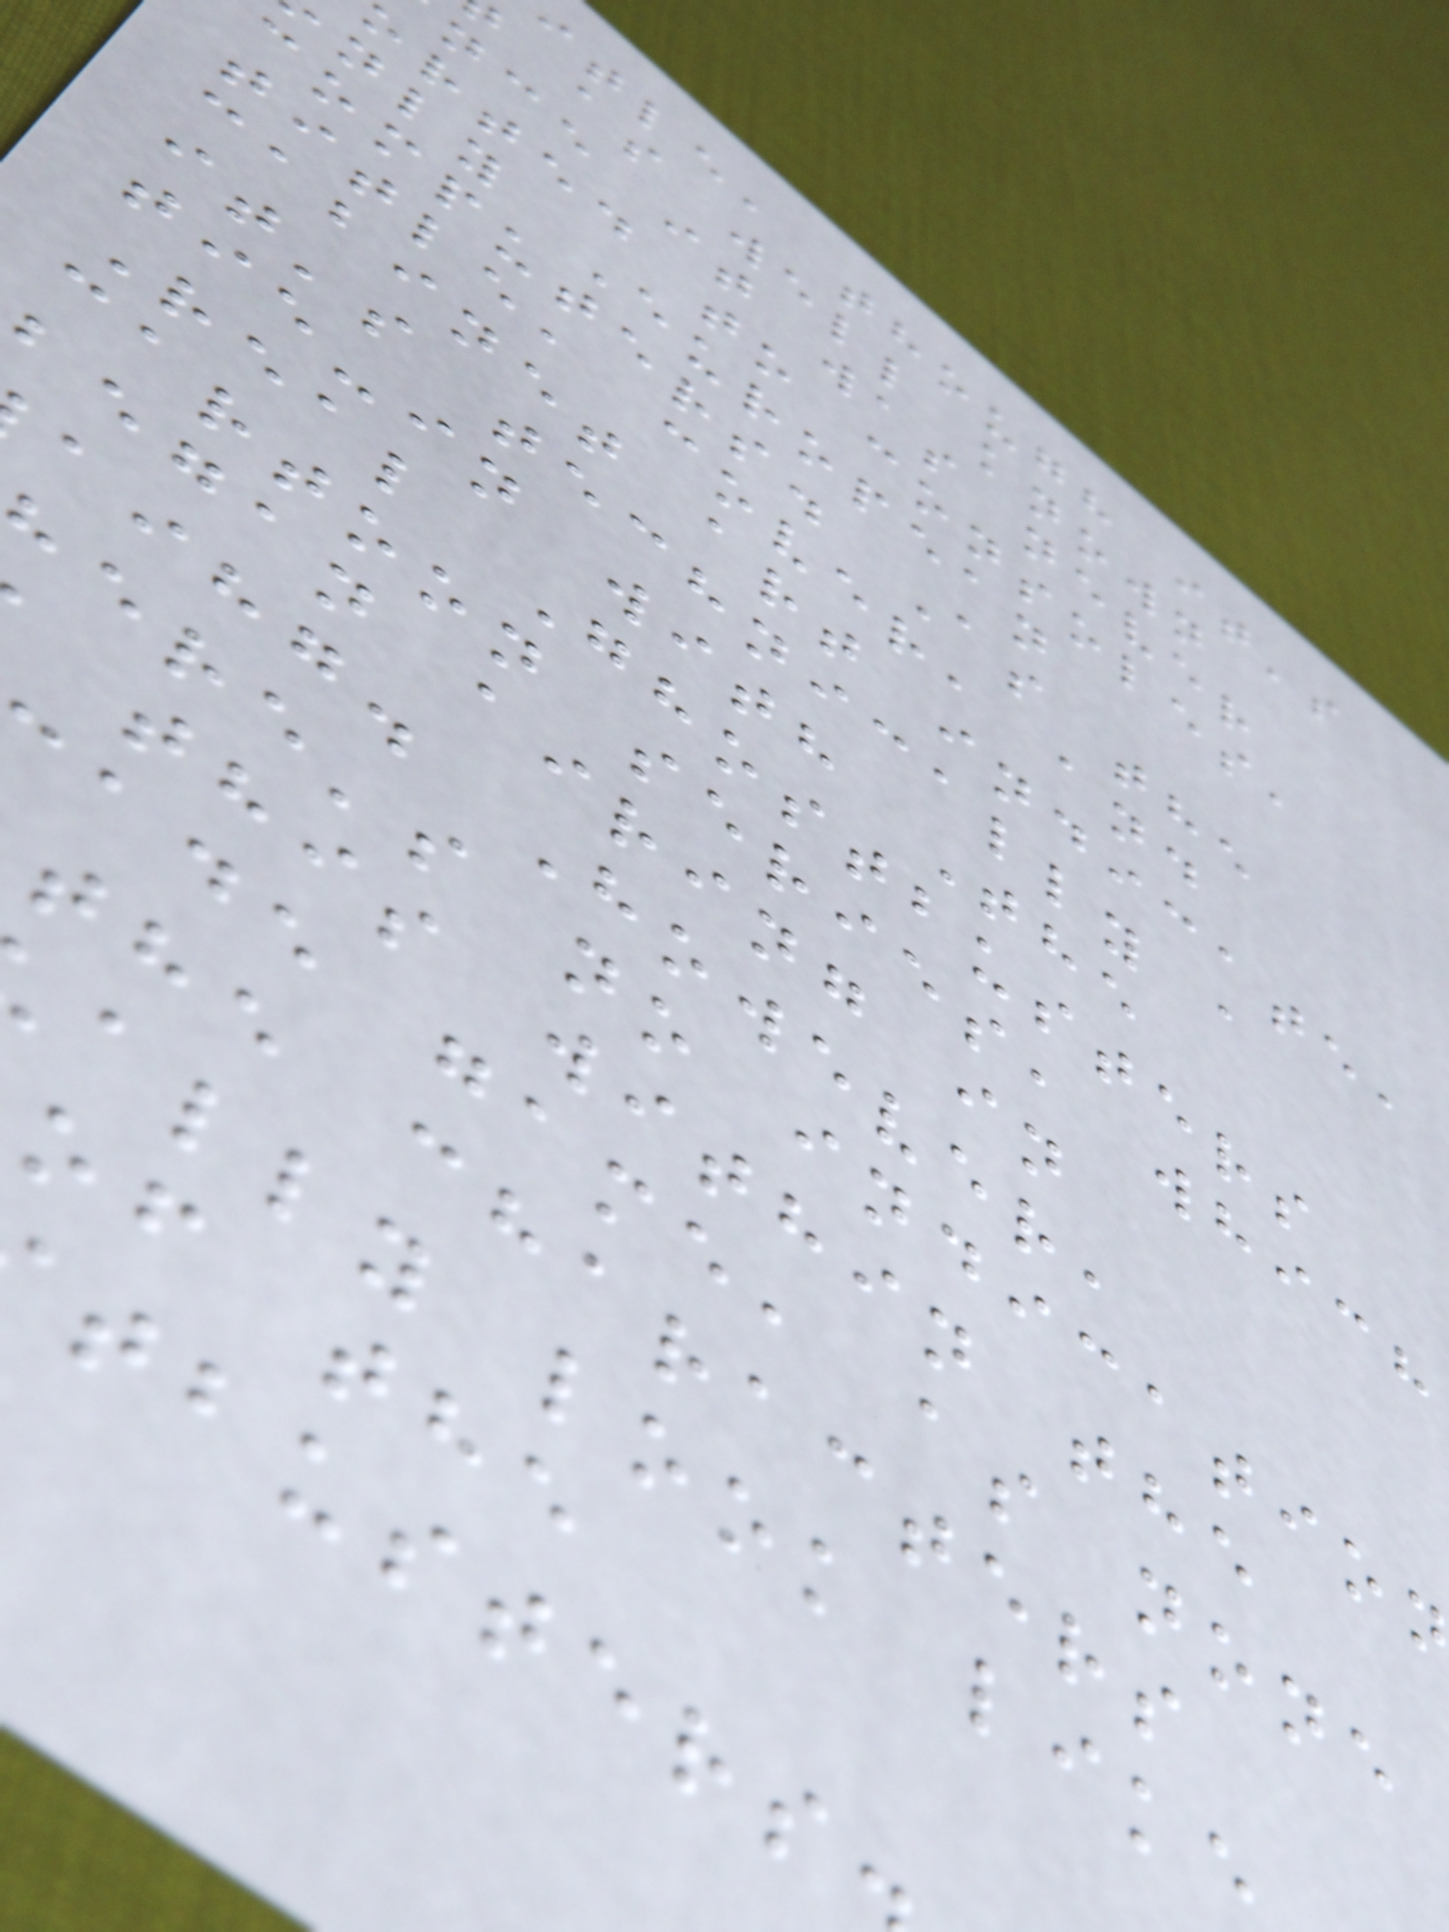itle, though it's
as well known
nce it was never
orted to consoles,
nly European
computers. As the
title, cover, and
cabinet art indicate,
it's technically a
tie-in with The
Real Ghostbusters
cartoon series, which
egan airing in
aihg. However,
ere's no indicatio
this within the
ade game, as none
the characters
ally look like
of the
